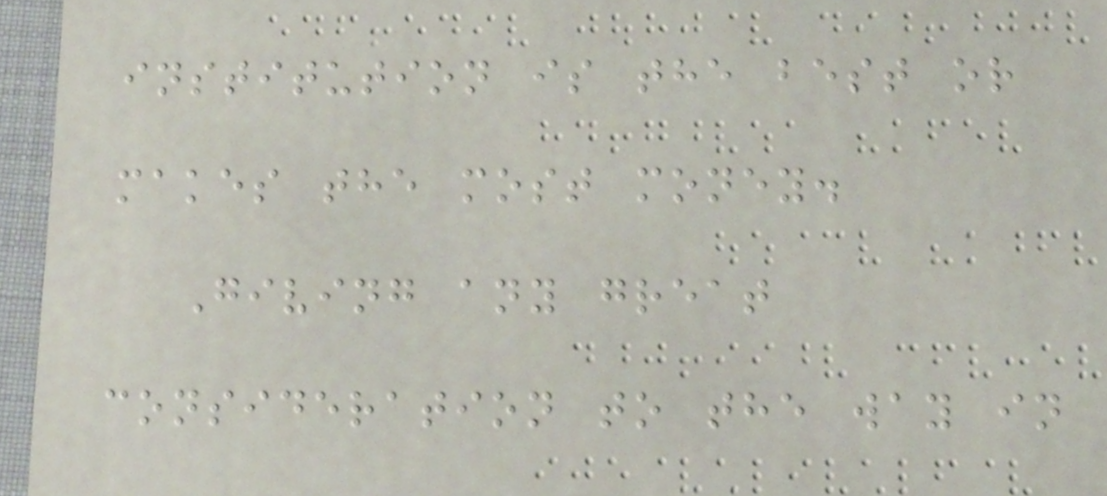institution is the best or
makes the most money.
Giving any great
consideration to the way in
